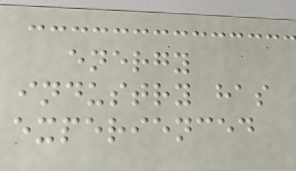energy
industry has
experienced
